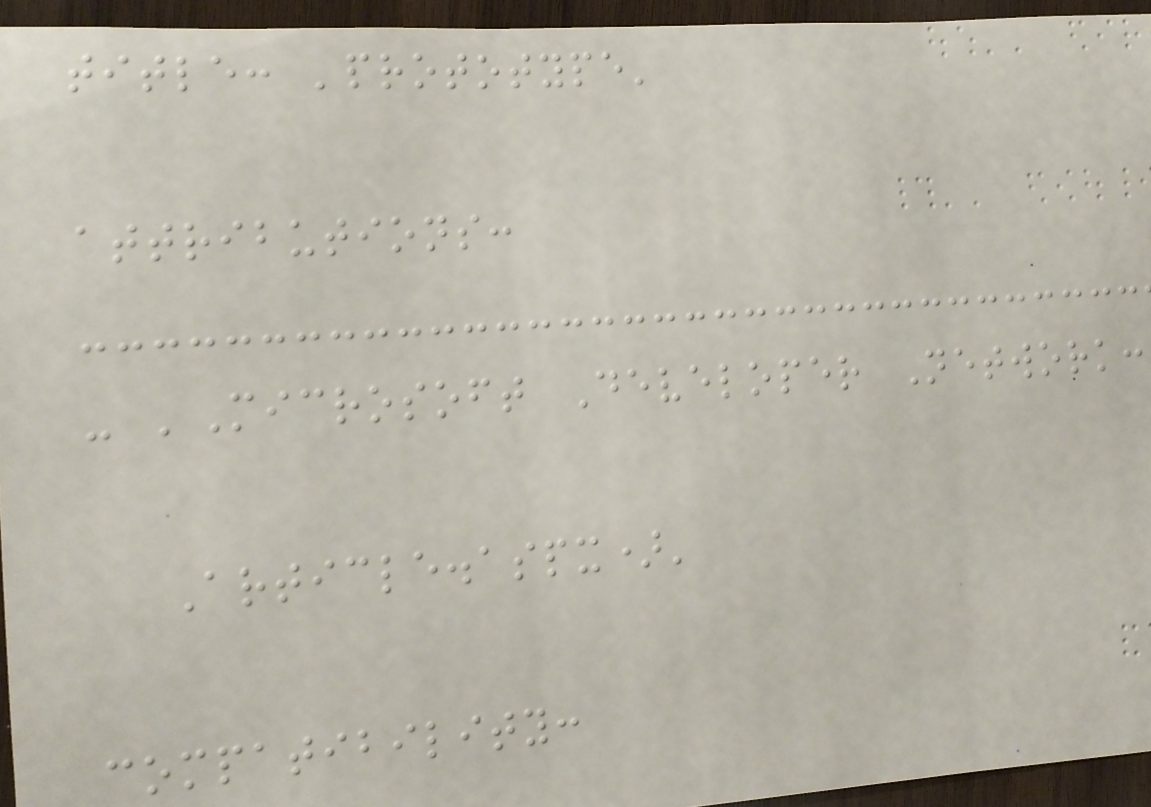title: 'prototype'
attributions:
- 'Microsoft Developer Network:
Article.aspx)'
compatibility:
